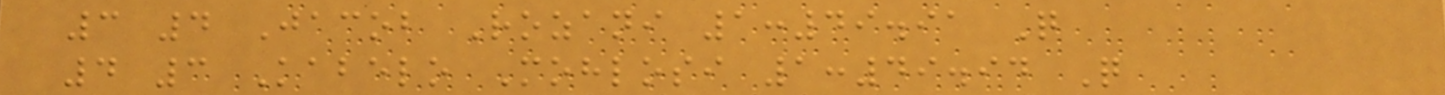3 4 Jacob Rozani 1:49.91 Q
4 3 Kabelo Mohlosi 1:49.94 Q
